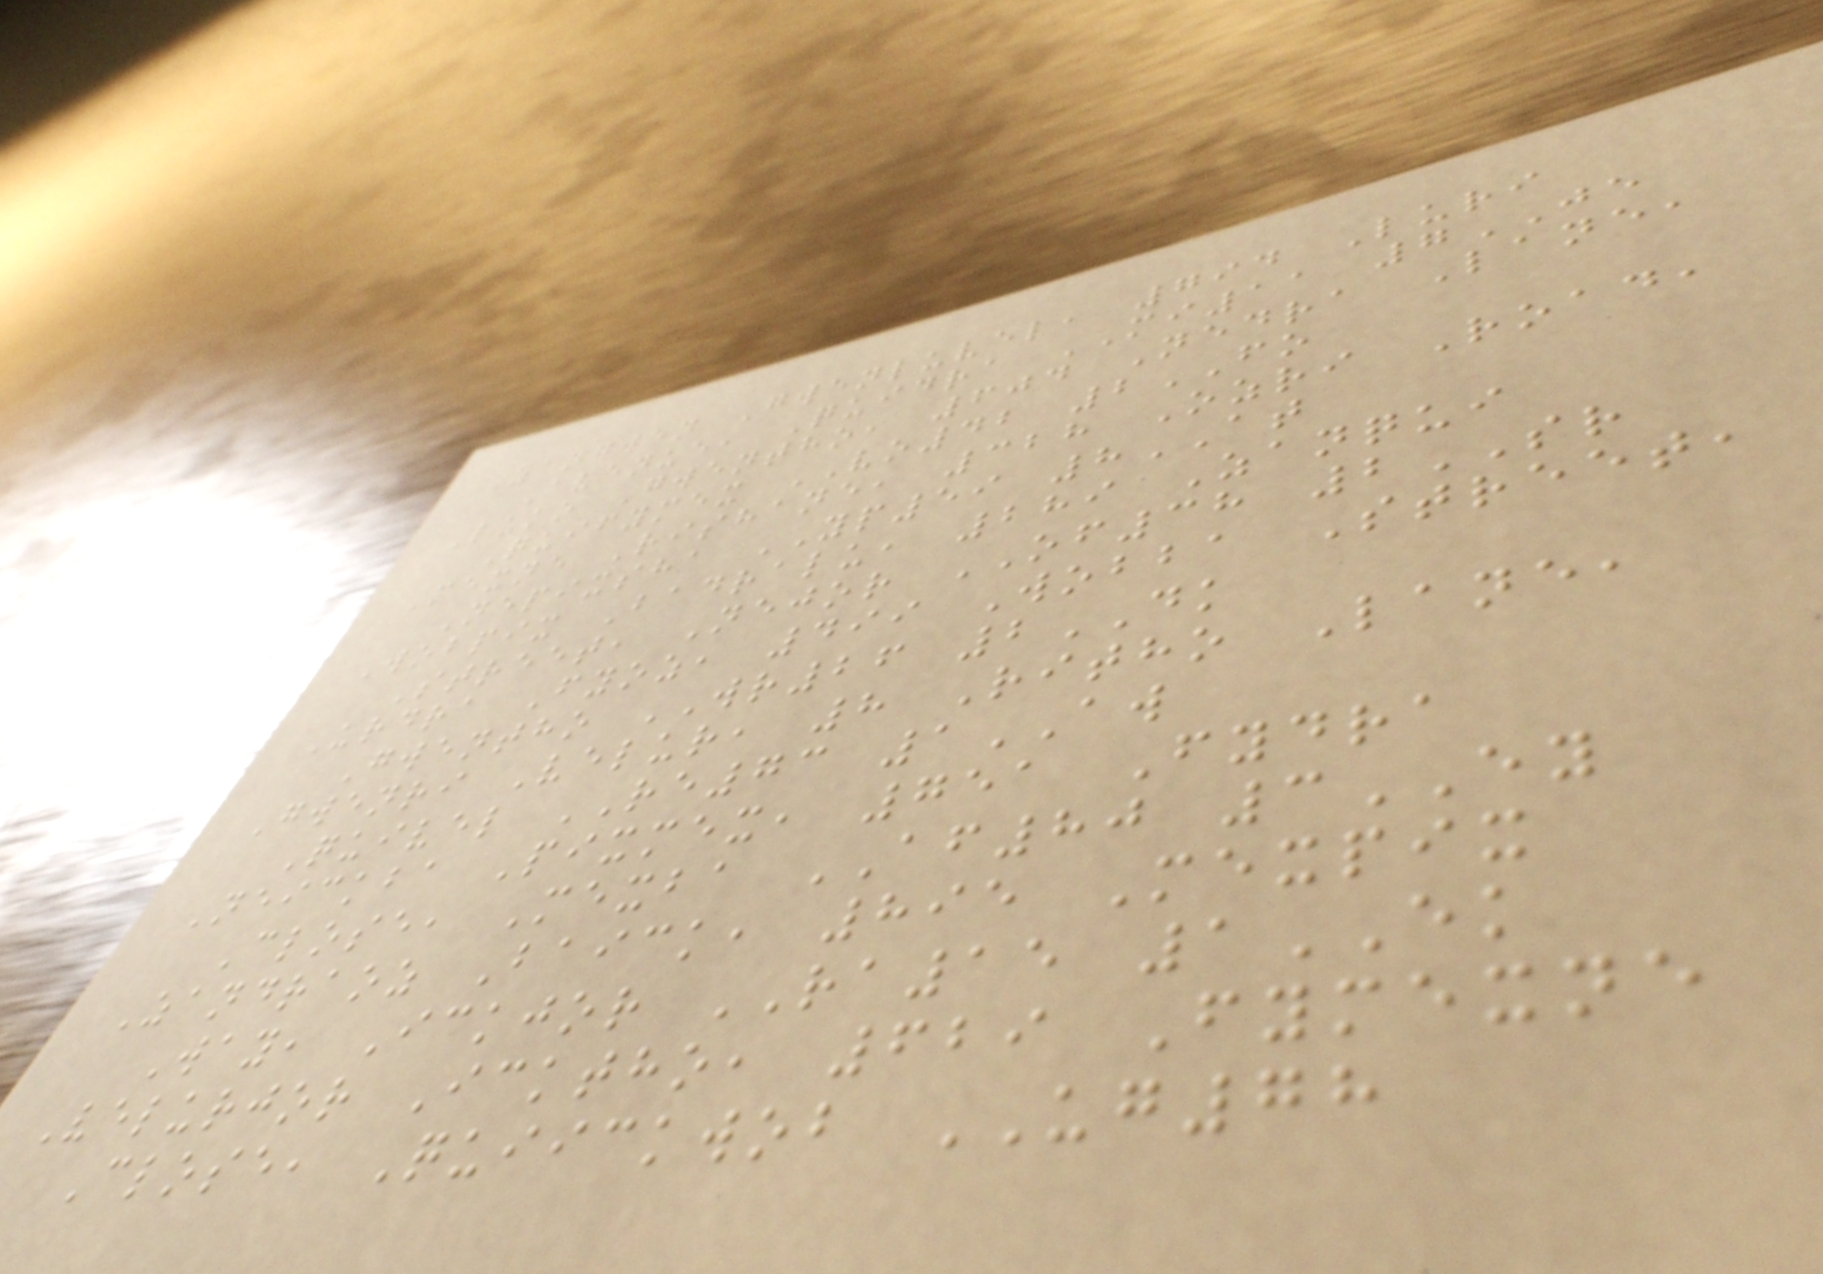Zangwen Gwenluvel, 794 Luri
Avenue, Quidra MI11 7JE
Luko Gwentho, 604 Nedra Lane,
Quifymex VO42 2FO
Mexne Rishane, 328 Ozri Road,
Nepixsha YP59 8AT
Wobpix Badralu, 289 Zanqui
Street, Nejor OF38 2SR
Urdra Fyoz, 499 Wobba Street,
Gwentho WR26 2DK
Gwenri Velur, 8 Ritho Lane,
Quivel RE73 1AW
Neickba Pixmex, 751 Fydra
Close, Mexba AF80 3EY
Zandraoz Baick, 895 Mexpix
Way, Ickjor RA15 1EK
Velurjor Icktho, 629 Fymexne
Close, Quiickwob UG78
